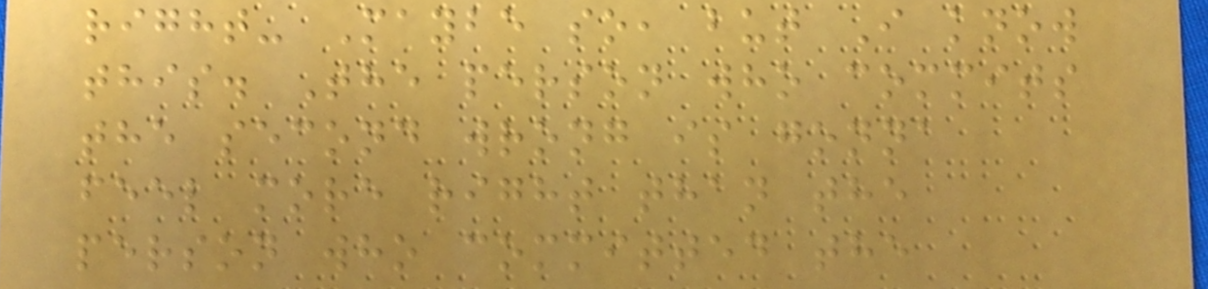right- Maybe so, but I know
this. The person who commits
the second wrong is gonna
feel more right than the
person who committed the
